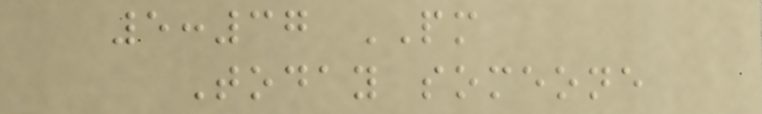5:37 PM
Today someone
